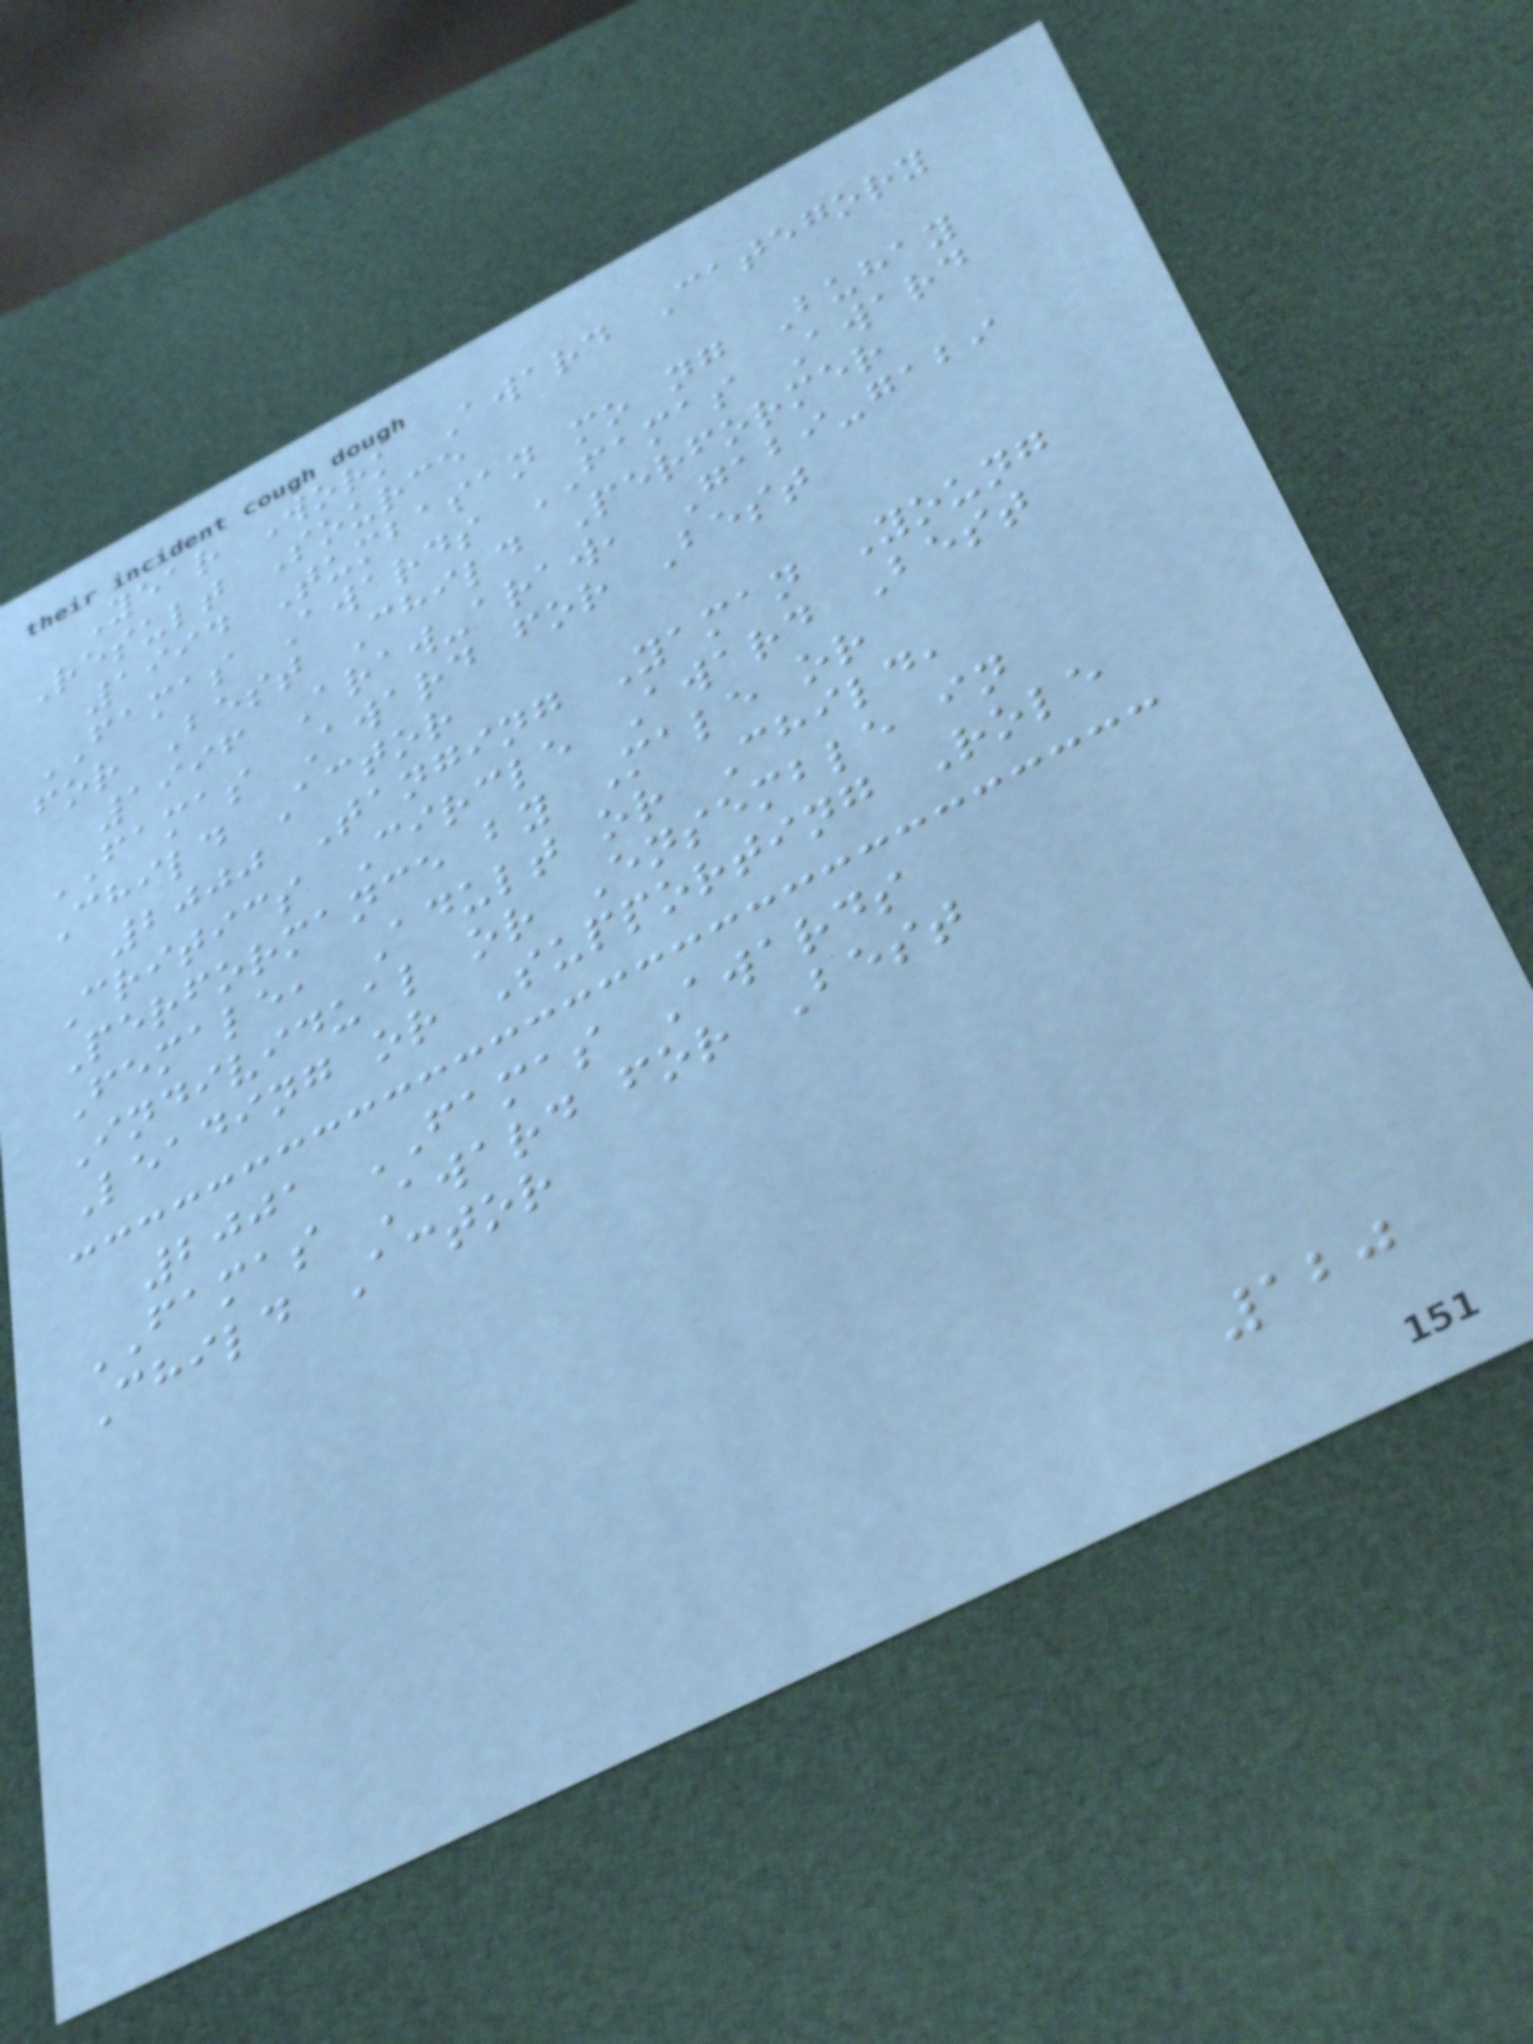Year Work Award Category
Result Source
1994 Tumbasan mo ng Buhay
FAMAS Awards FAMAS Award
for Best Child Performer
1996 Araw-araw, Gabi-gabi
FAMAS Award for Best
Child Actor
2000 Tanging Yaman Young
Critics Circle Award Best
Performance by Male or
Female, Adult or Child,
Individual or Ensemble in
Leading or Supporting Role
2001 FAMAS Awards
FAMAS Award for Best
Child Actor
120
